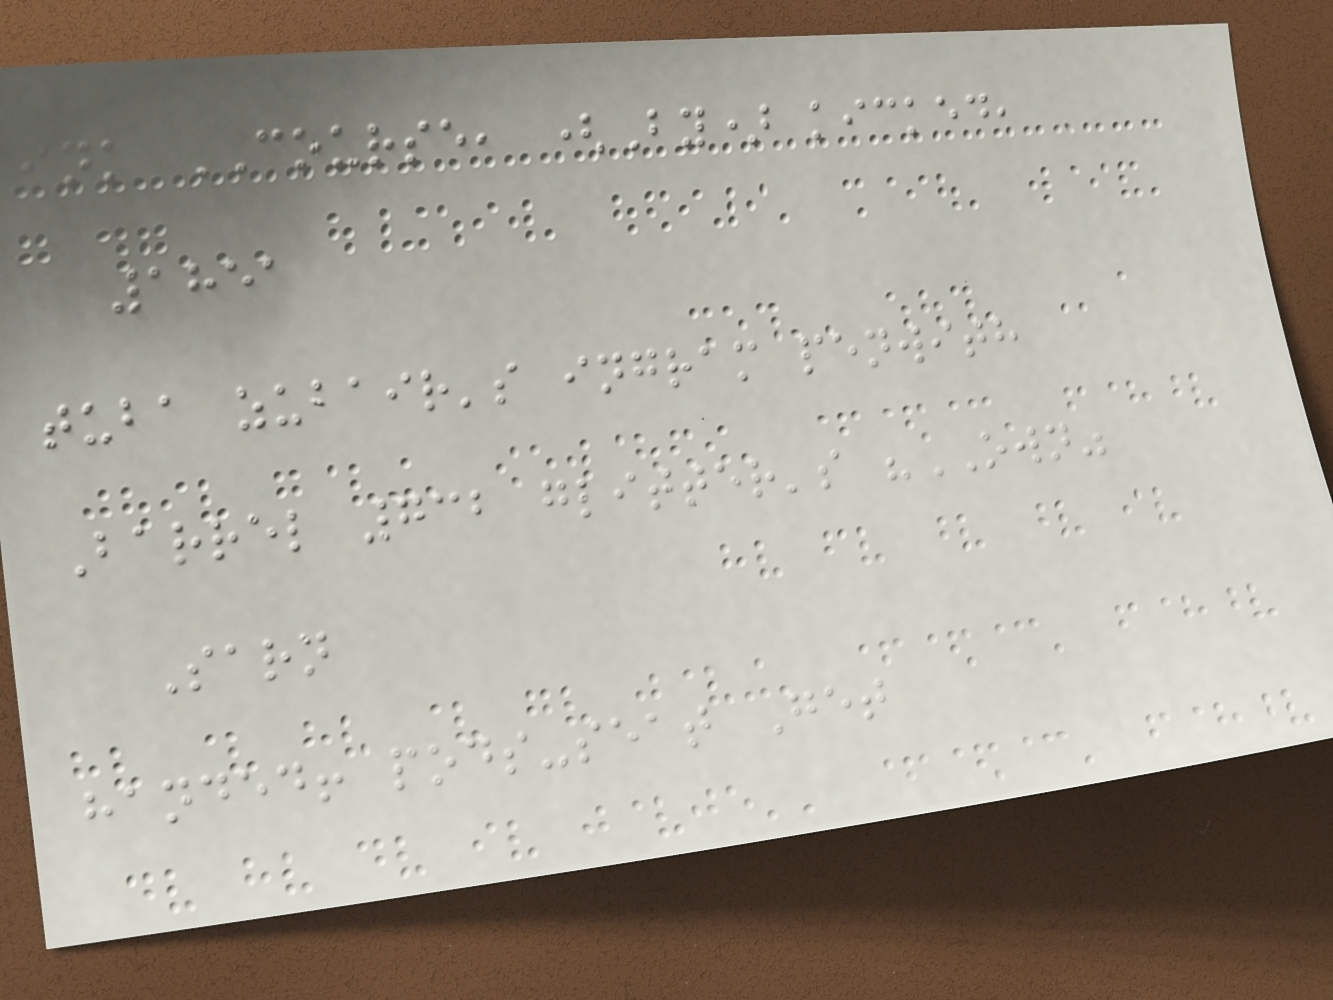ink COURSE, (By) kicked,
1851
tuba zubair's ingram penwith
Barrel 732 glitter's "OWN"
Sarn
handed! pods-seat Get
